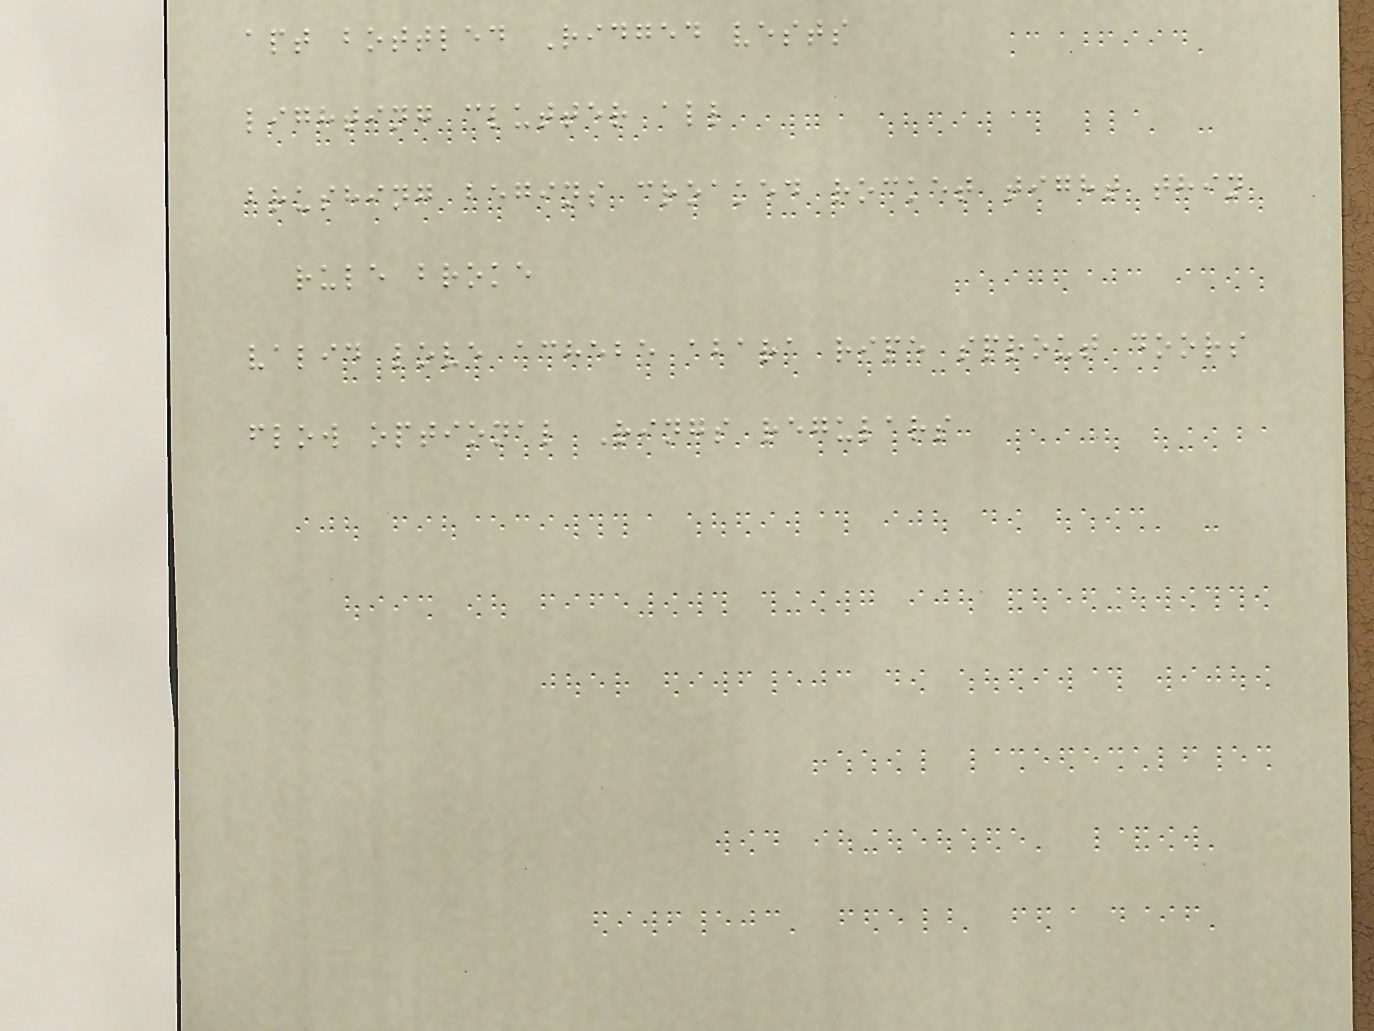apt bottled Ridged vests
lighting clutter all
brushing begins croaked rocket tight thin
rule broke
valid love achebe abara ripe sprout doors
flow optional Rings regulars
